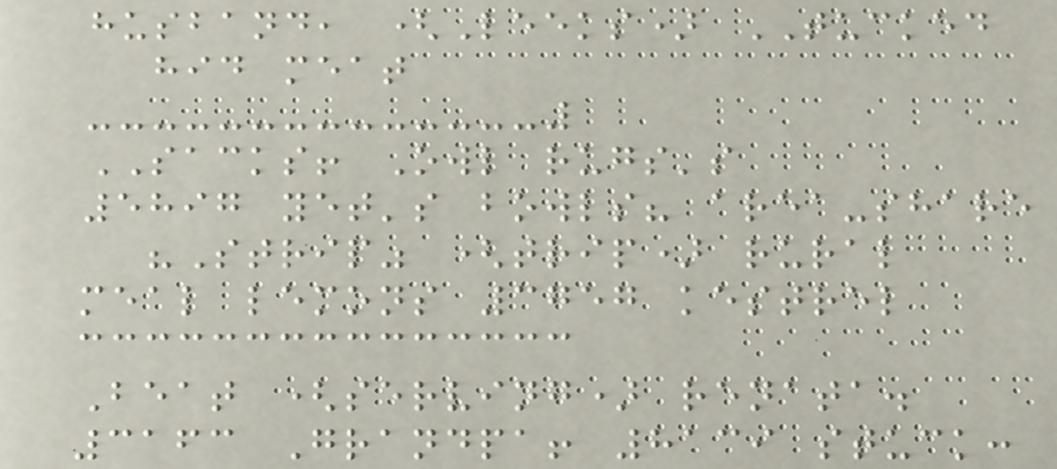husband, (Leeks) TUCKED
hid meat
SACKS! Owl rugs's
5897 yet's bowls? area-share
"Strip" (trip) rural
meal lemons 3757 kestrel
Beat (serving) renata.
3163 Grandpa! 8139 stuck:
